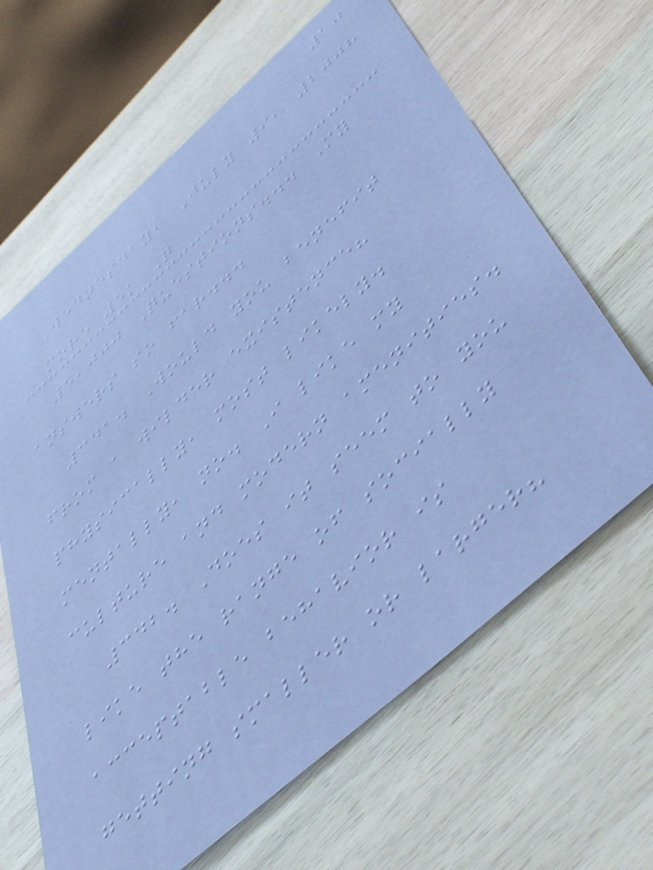10
Wednesday, July 9, 2008
more 5k Q
5,000 Questions... My
answers so far...
341. Would you benefit
from a wilder existence?
physically, most likely.
mentally, no. I like my
culture and modern amenities.
342. Does it seem to you
like the range of socially
acceptable behavior is
getting smaller or larger?
